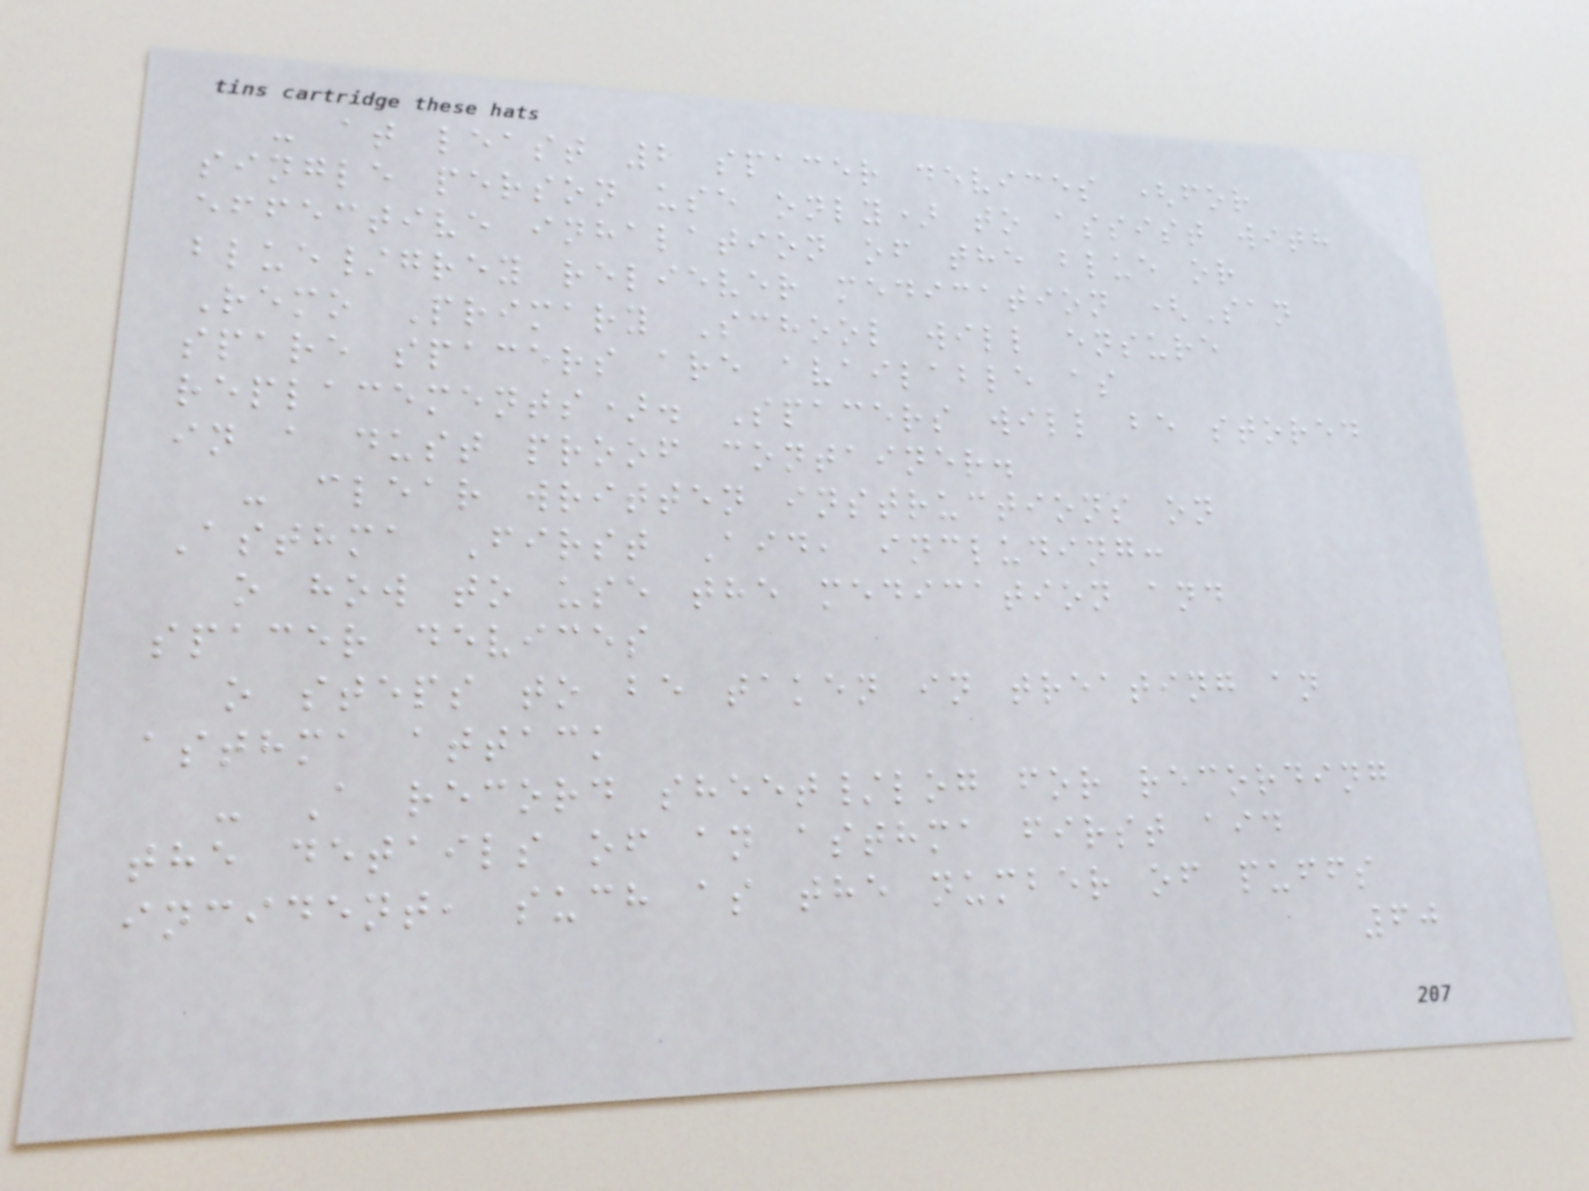- at least 2 spacer devices (for
single person use only) to assist with
effective inhalation of the blue or
blue/grey reliever medication (San
Remo Primary School will ensure
spare spacers are available as
replacements). Spacers will be stored
in a dust proof container.
- clear written instructions on
Asthma First Aid, including:
o how to use the medication and
spacer devices
o steps to be taken in treating an
asthma attack
- A record sheet/log for recording
the details of an asthma first aid
incident, such as the number of puffs
60
